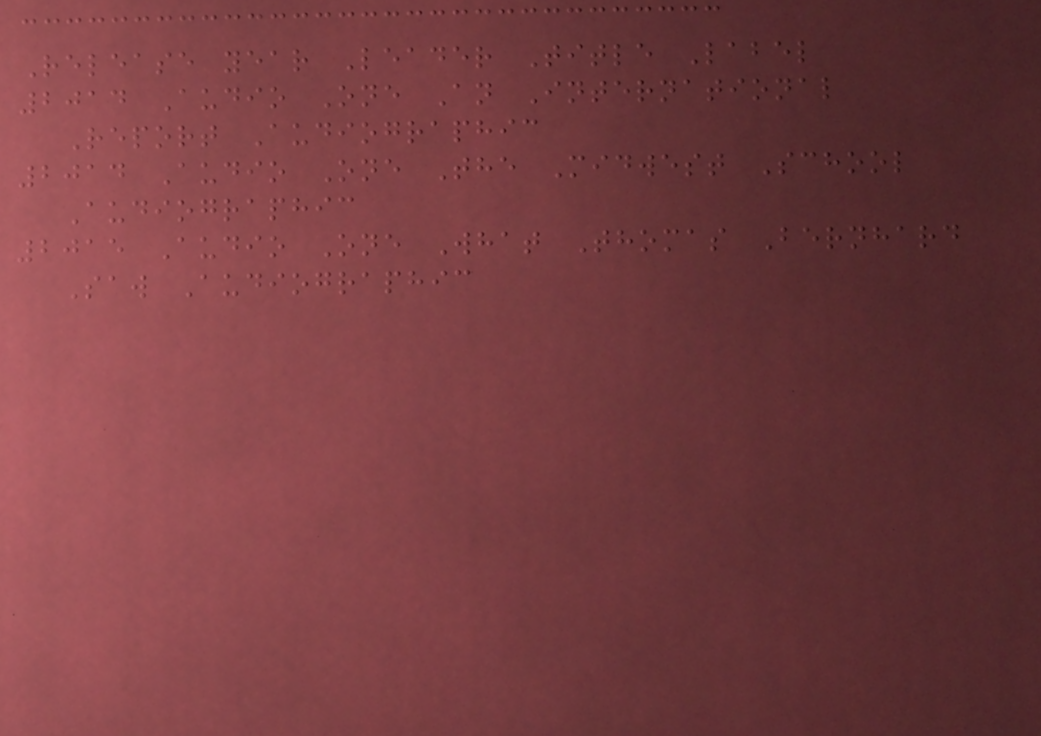Release year Leader Title Label
2014 Audio One An International
Report Audiographic
2014 Audio One The Midwest School
Audiographic
2015 Audio One What Thomas Bernhard
Saw Audiographic
